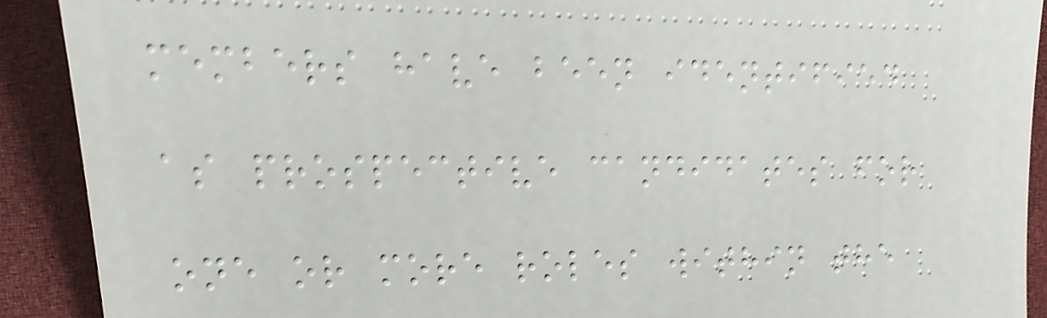members have been identified
as prospective candidates for
one or more roles within the
